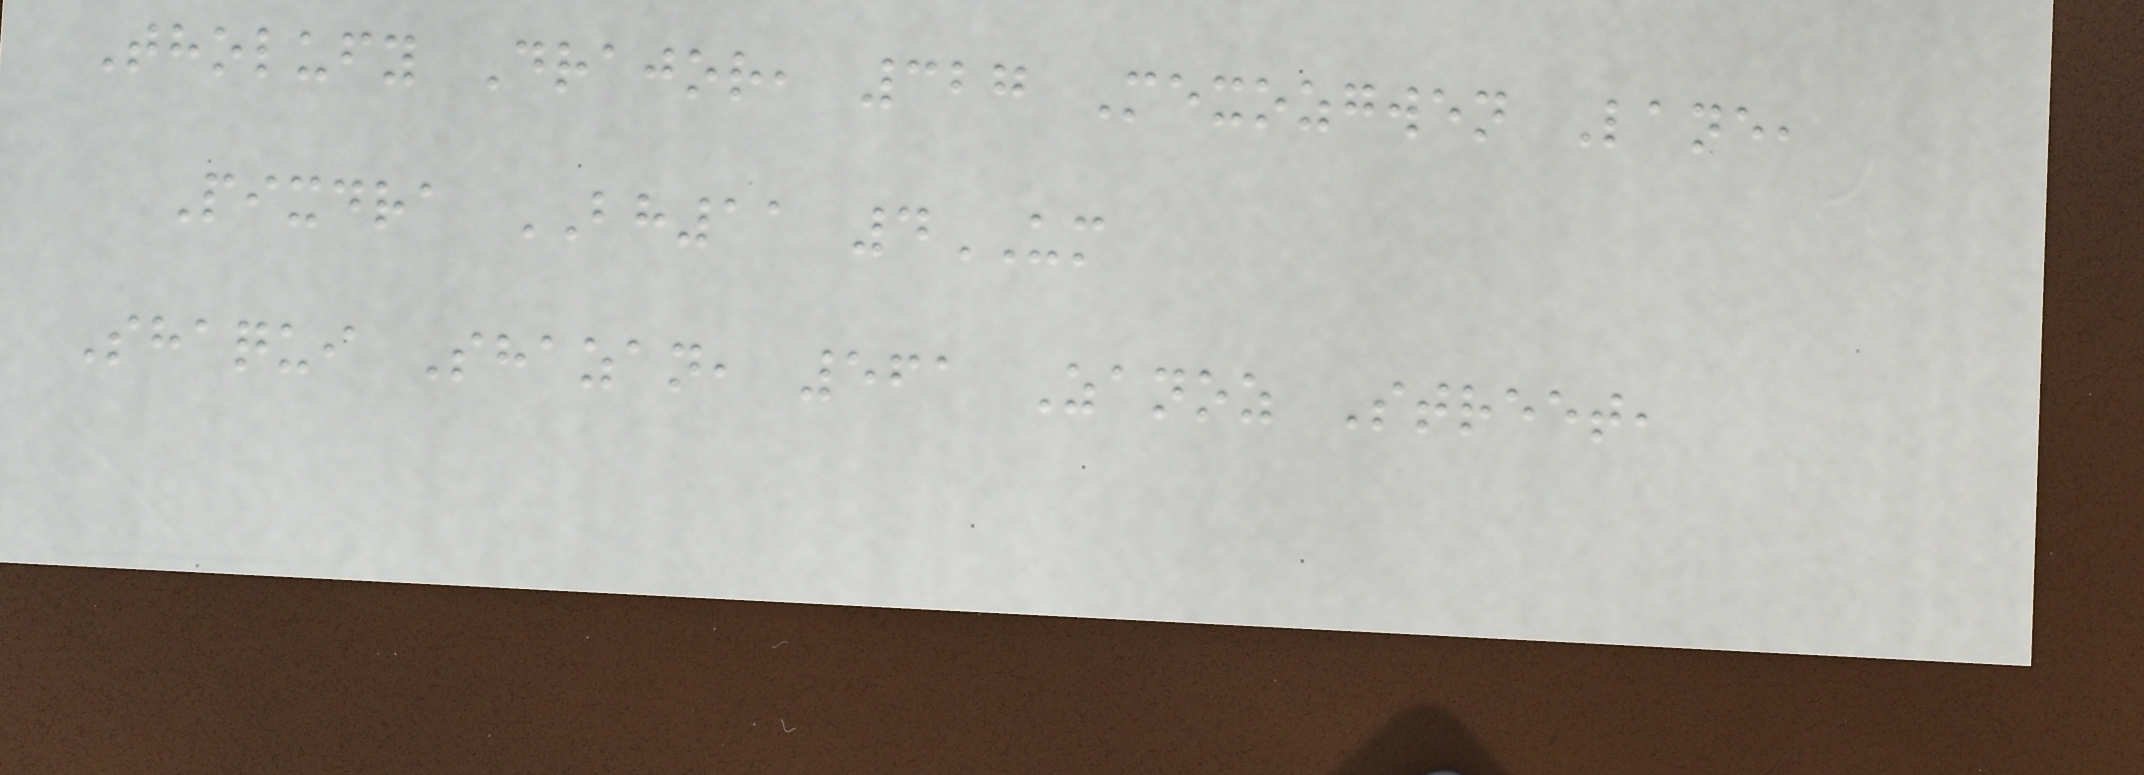Tholufy Drajor, 327 Mexozgwen Lane,
Pixdra BH11 4UM
Shaqui Shazan, 561 Zanoz Street,
